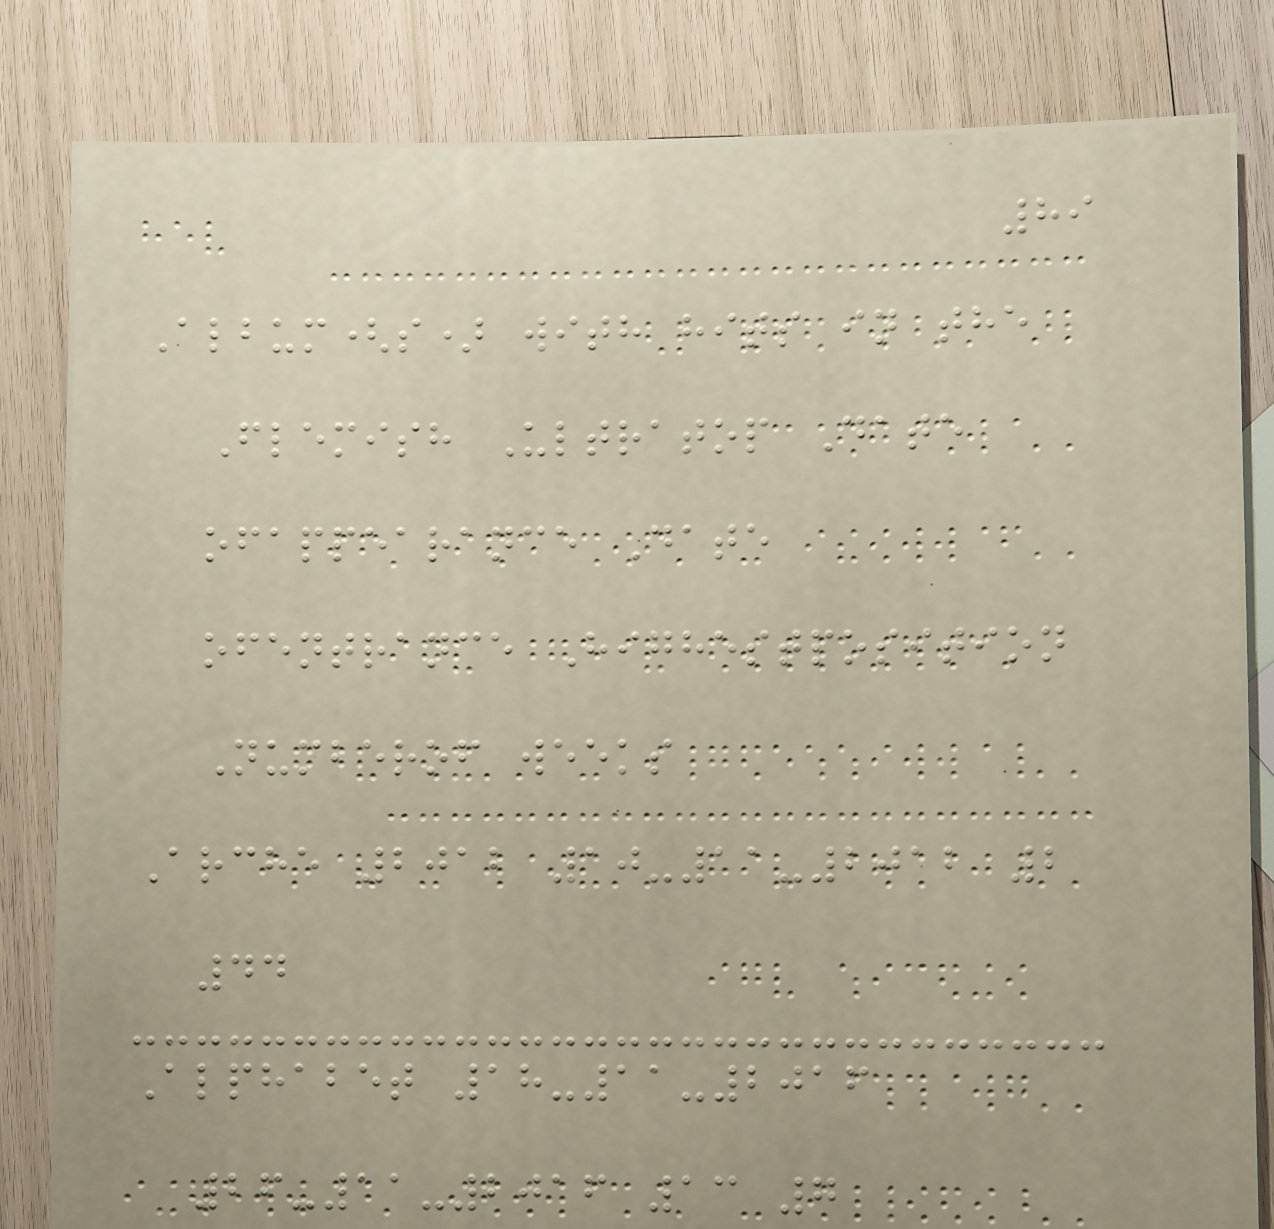89
Album(s) with hits in the
Flemish Ultratop Date
ofappearance Date
ofentrance Highestposition
Numberof weeks
Arche 2012 10-11-2012 2
44
Alphabet 18-11-2016
26-11-2016 13 7
